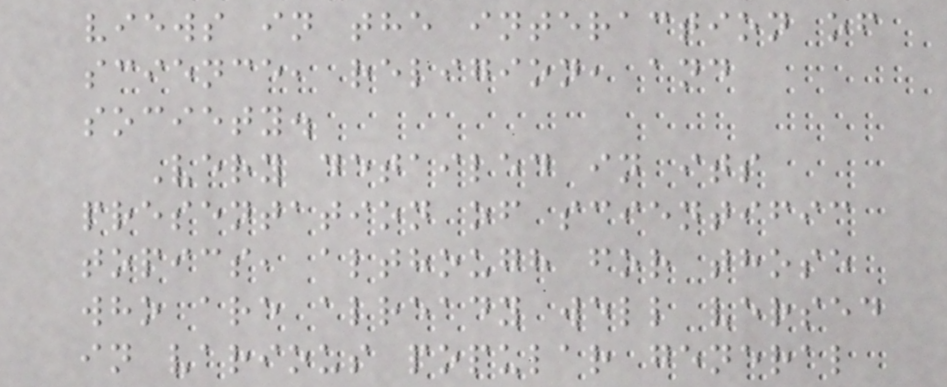views in the interaction of
science, religion, and
society.
Very detailed in its
presentation of scientific
topics, although for those
who are already well versed
in various popular general
